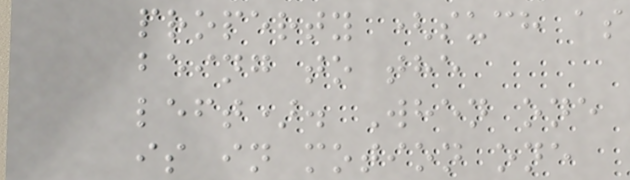property (such as
being to the
left). When one
is in motion one
